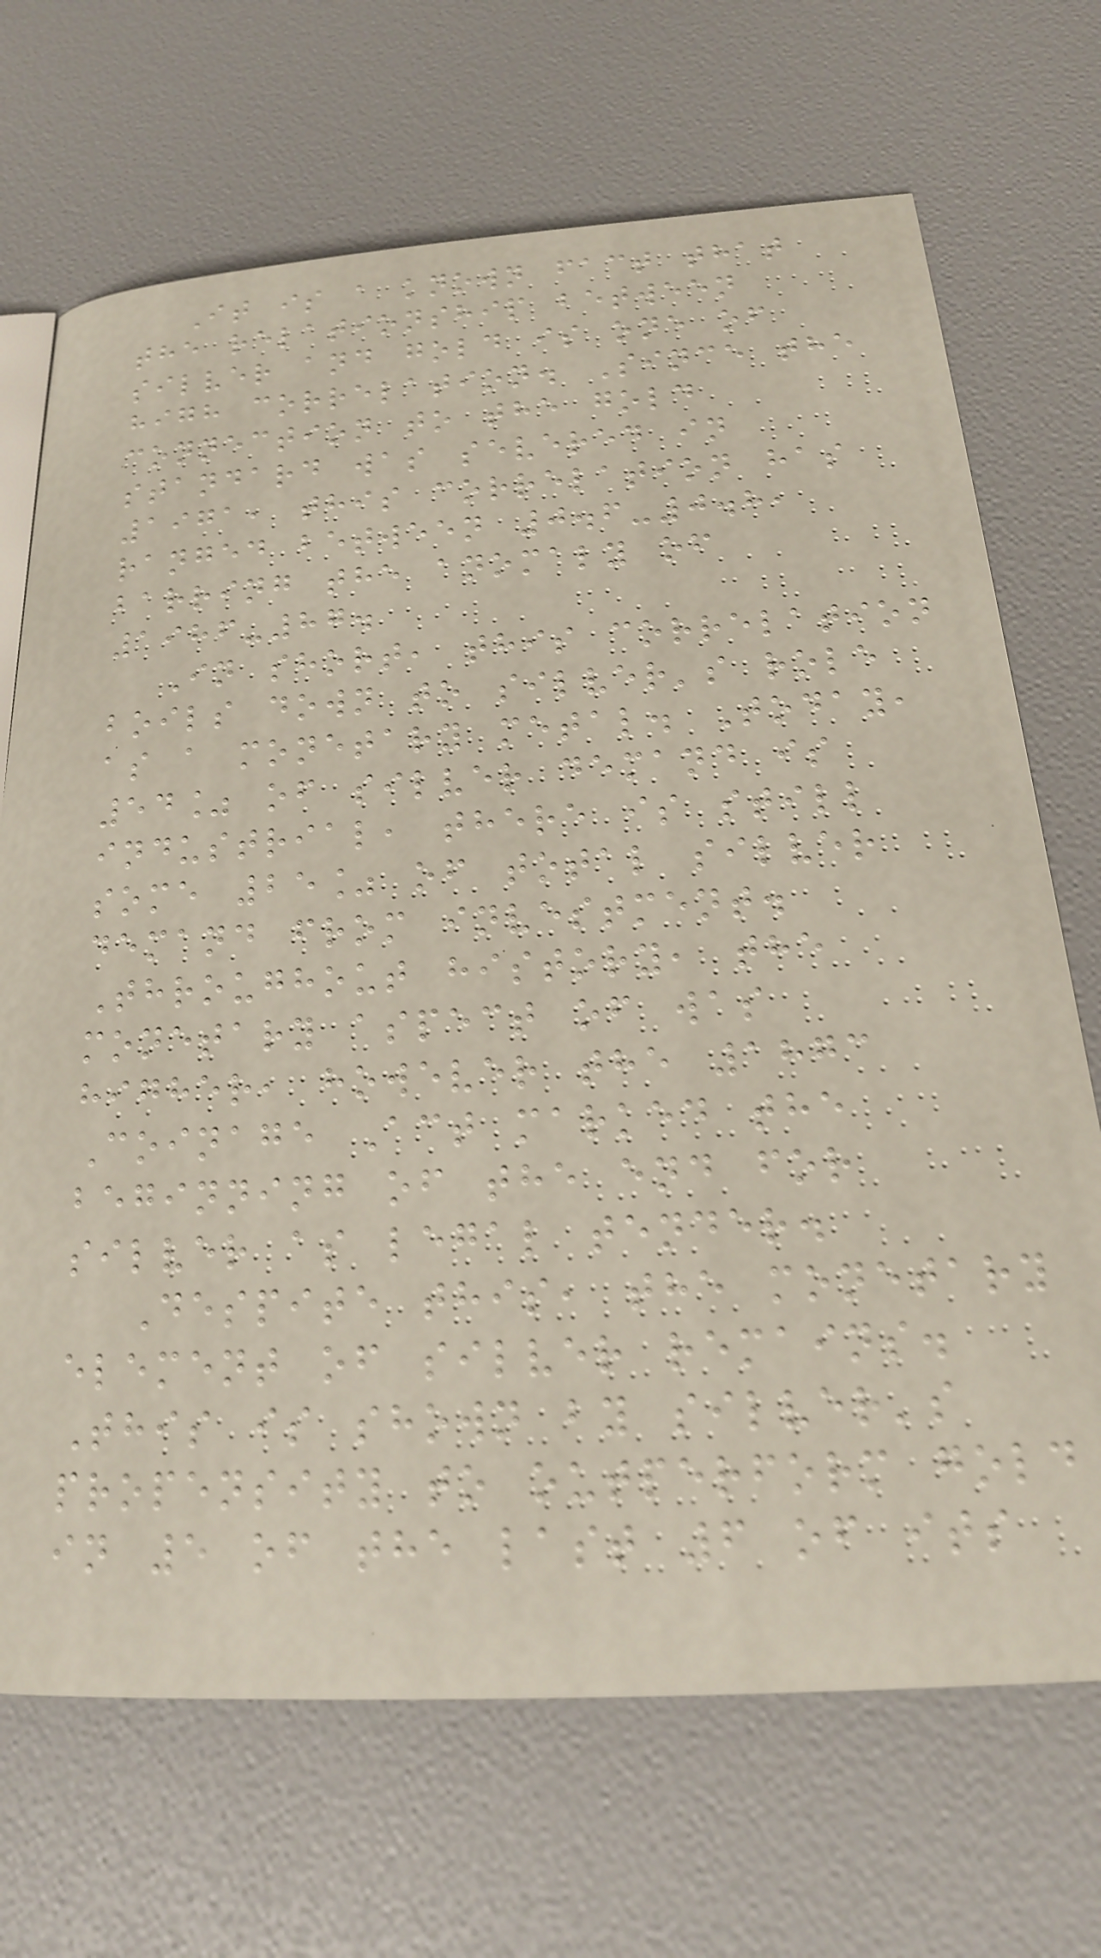It is a known fact that
the relationship between
silver and gold is one of
high correlation. Since the
connection to the gold
standard was severed in
1971, this correlation has
ranged between 0.6-0.8,
barring the anomaly of
1986-87.
In short, this correlation
boils down to silver's role
as a monetary metal. Today,
54% of silver demand is
industrial, there is still
some 25% of total silver
demand from investment.
Throughout history, the
monetary aspect of was
higher, however the 1873
Coinage Act marked the
beginning of the end for
silver as legal tender.
Despite this, the monetary
element of silver remains.
This is shown by silver's
propensity to outperform gold
in 5 of the last 6 of its
